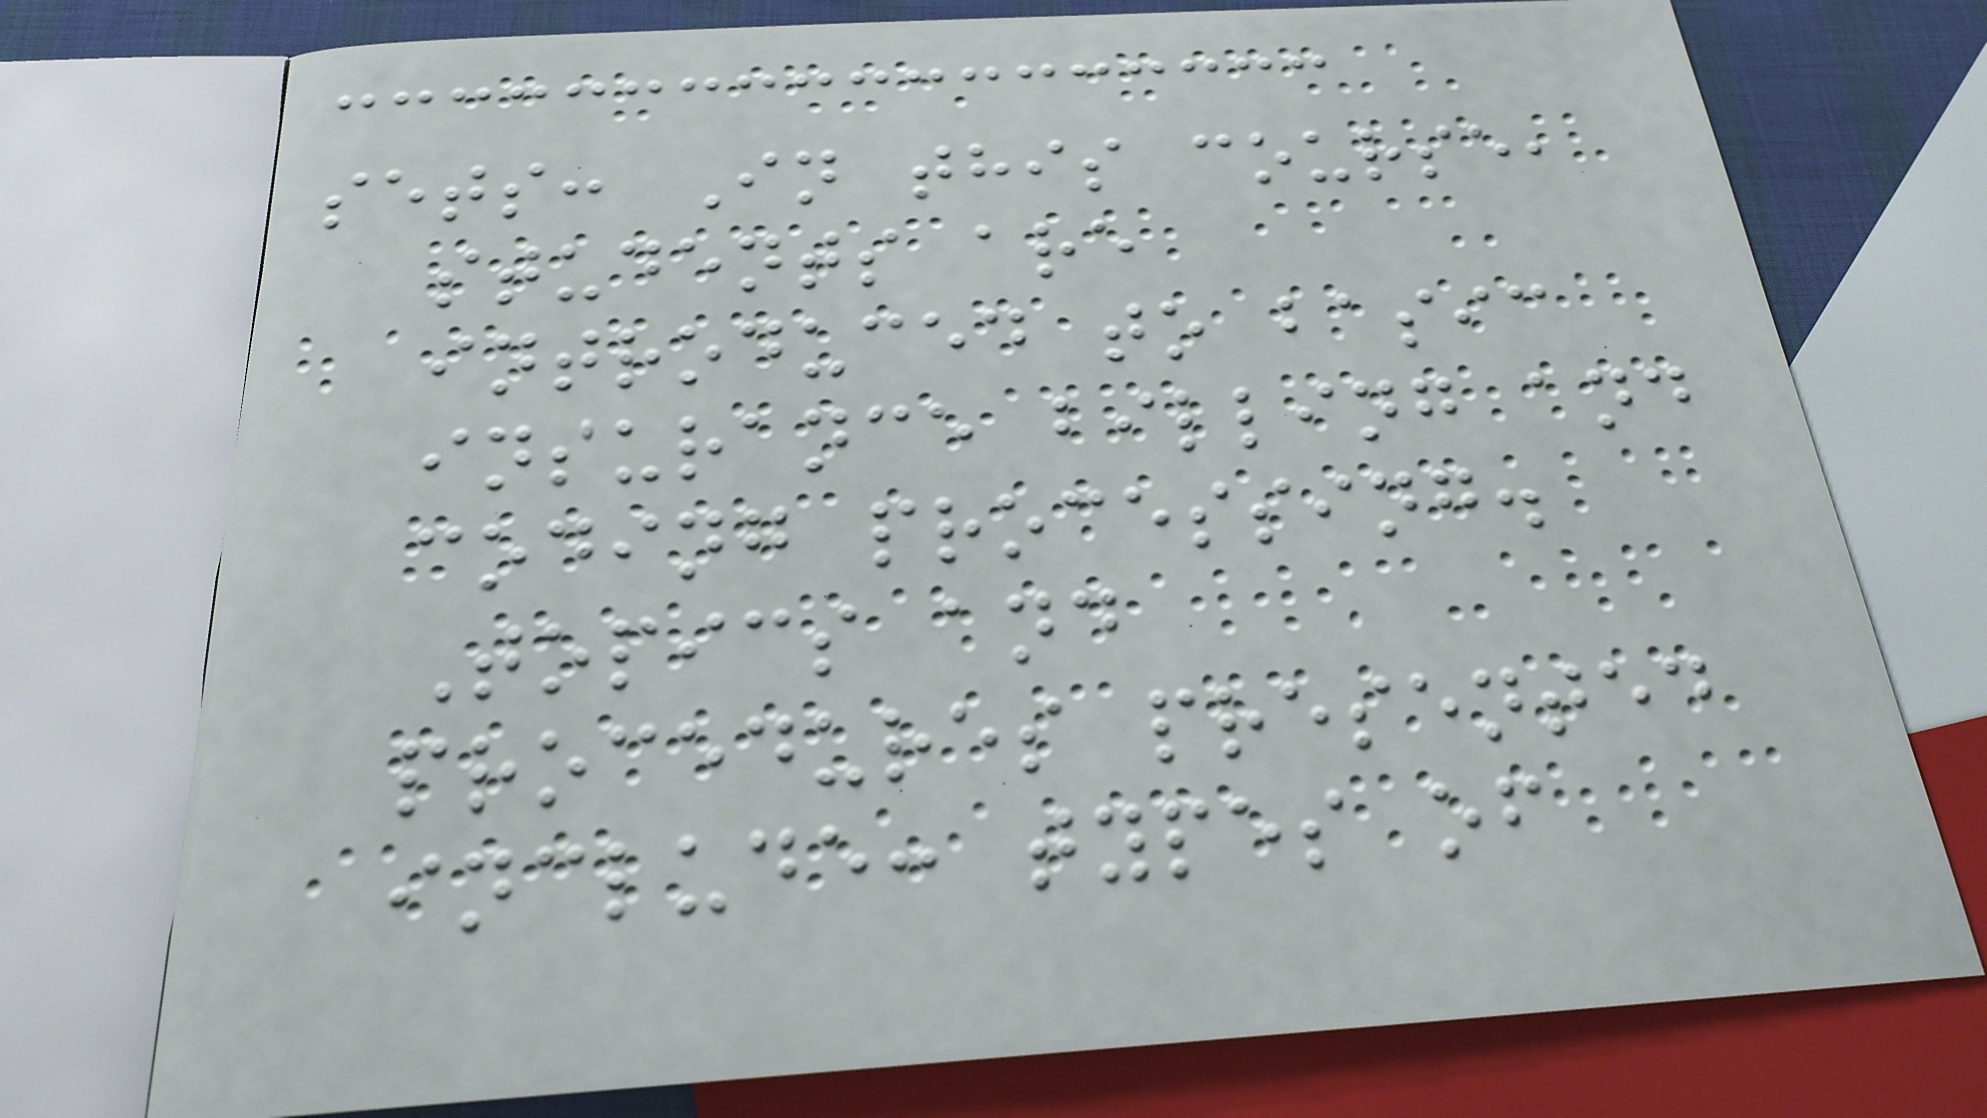sets: In this course,
students are
introduced to basic
insurance billing and
coding processing.
Topics and
procedures presented
include: types of
